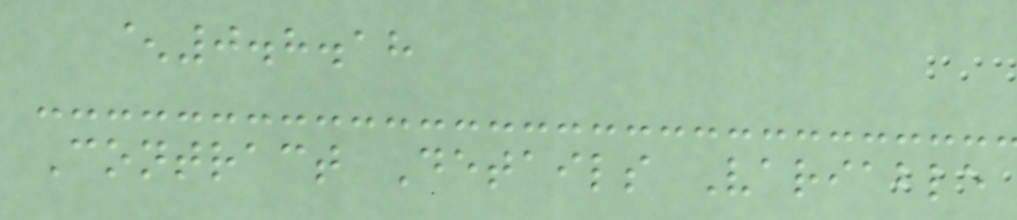^0.8.18
Contract Details Variable
